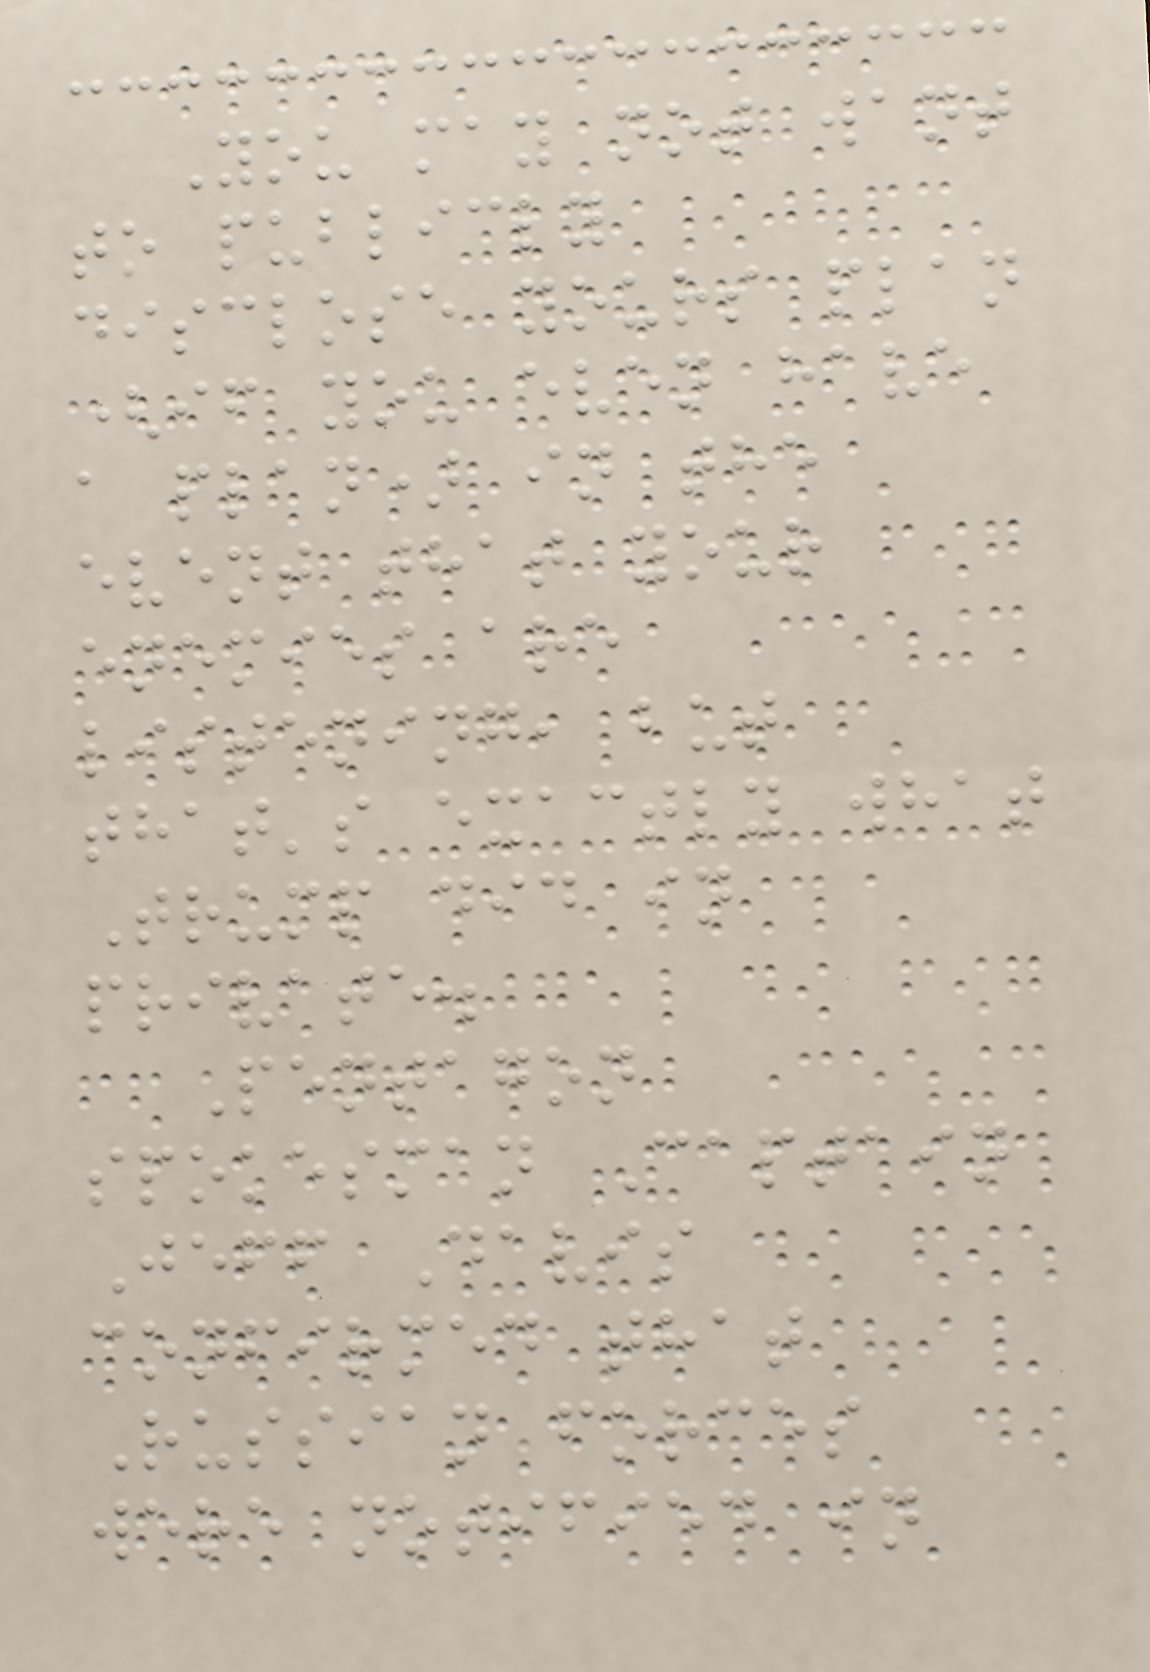You may not want
to publicly
disclose yours plan
(if you even have
a plan) in the
event that your
enemies are
listening, but
that's exactly what
Trump did in
private.
Pentagon
spokesman Captain
Jeff Davis
confirmed that
Russian forces
were notified in
